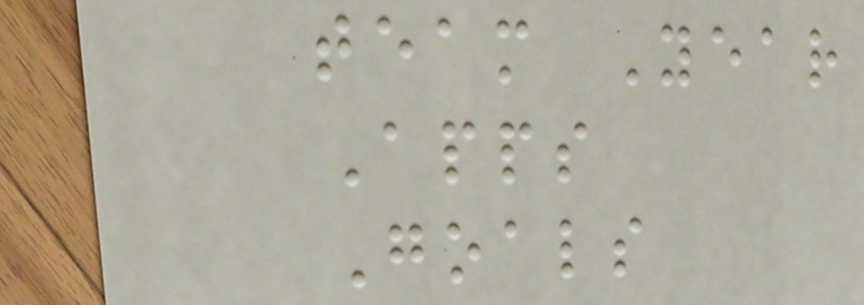team Year
Apps
Goals
